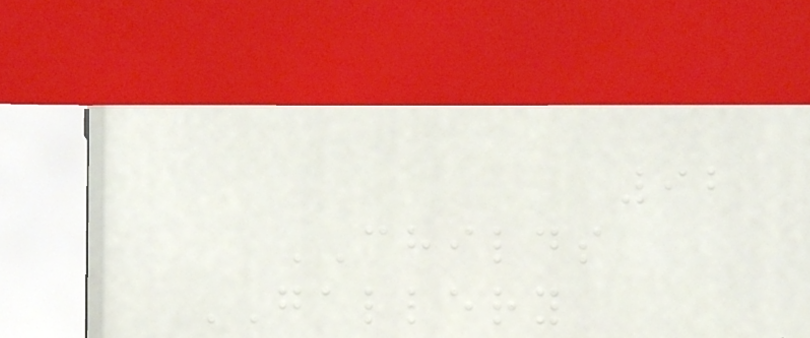92
CHILDS
GALLERY
